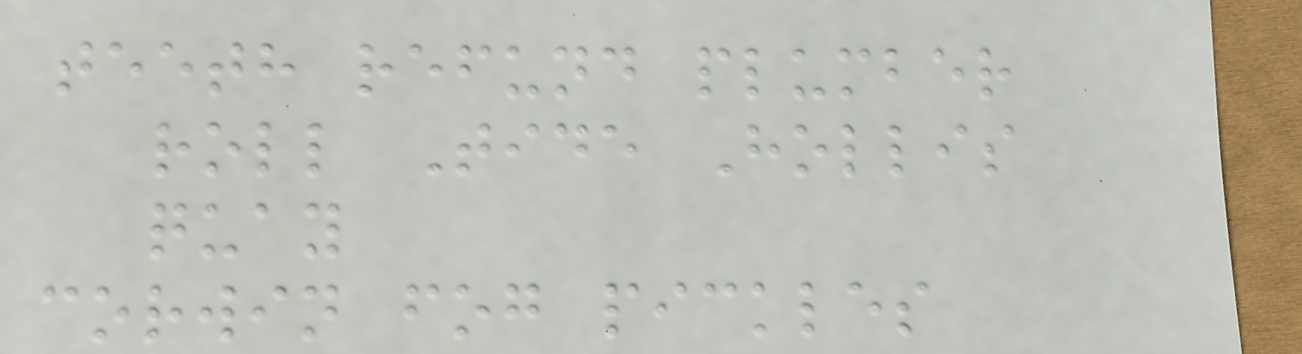teeth refund plumber
roll Tide Hollis
quay
corwin fog pickles
